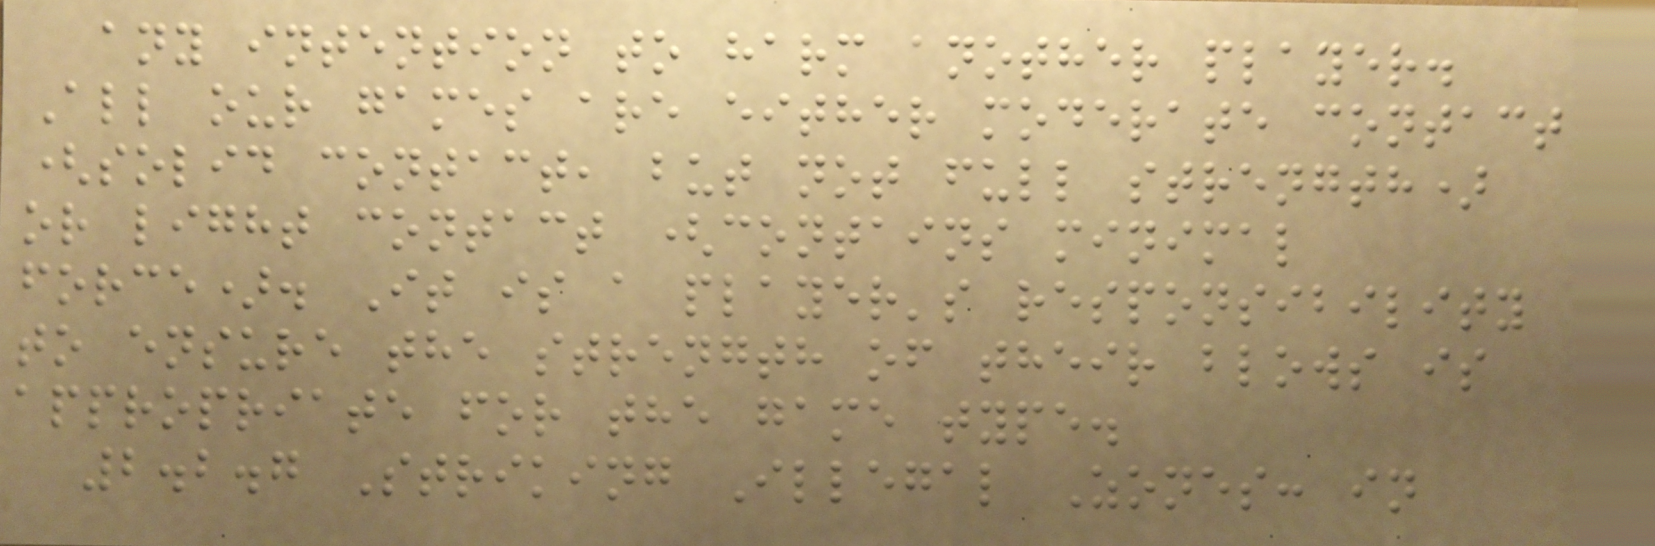any intention to harm another player.
All our games are either moderate contact
(solid contact, but not full strength)
or light contact (contains minimal
force). It is a player's responsibility
to ensure the strength of their blows is
appropriate for the game type.
2.2.7 Striking Illegal Zones: in
